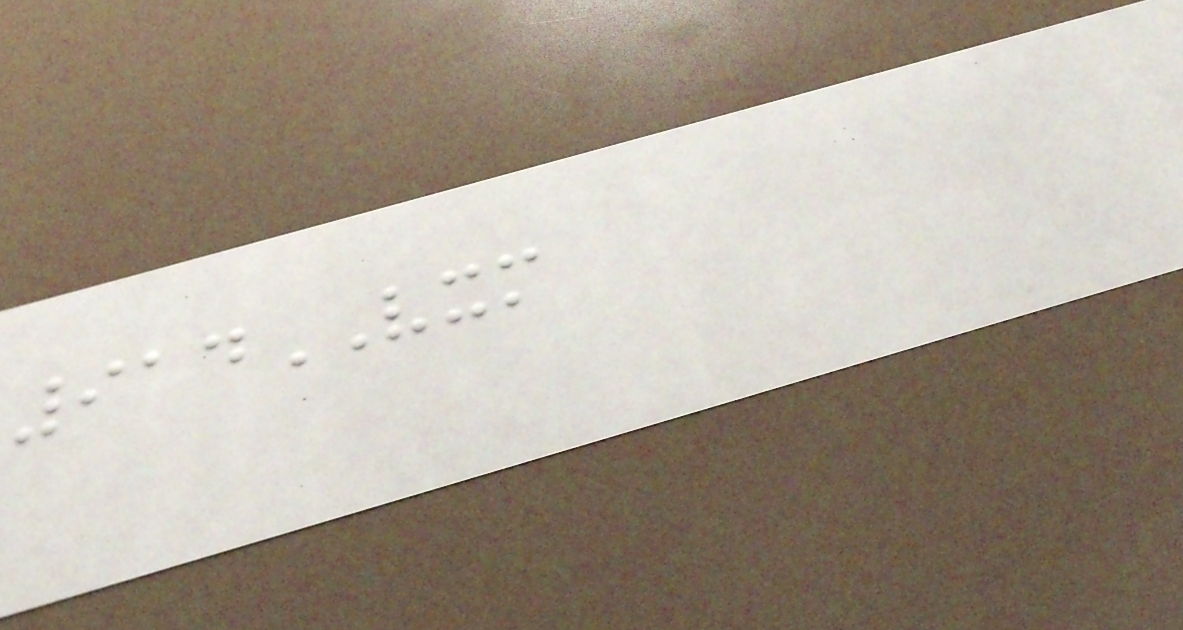914VXM
